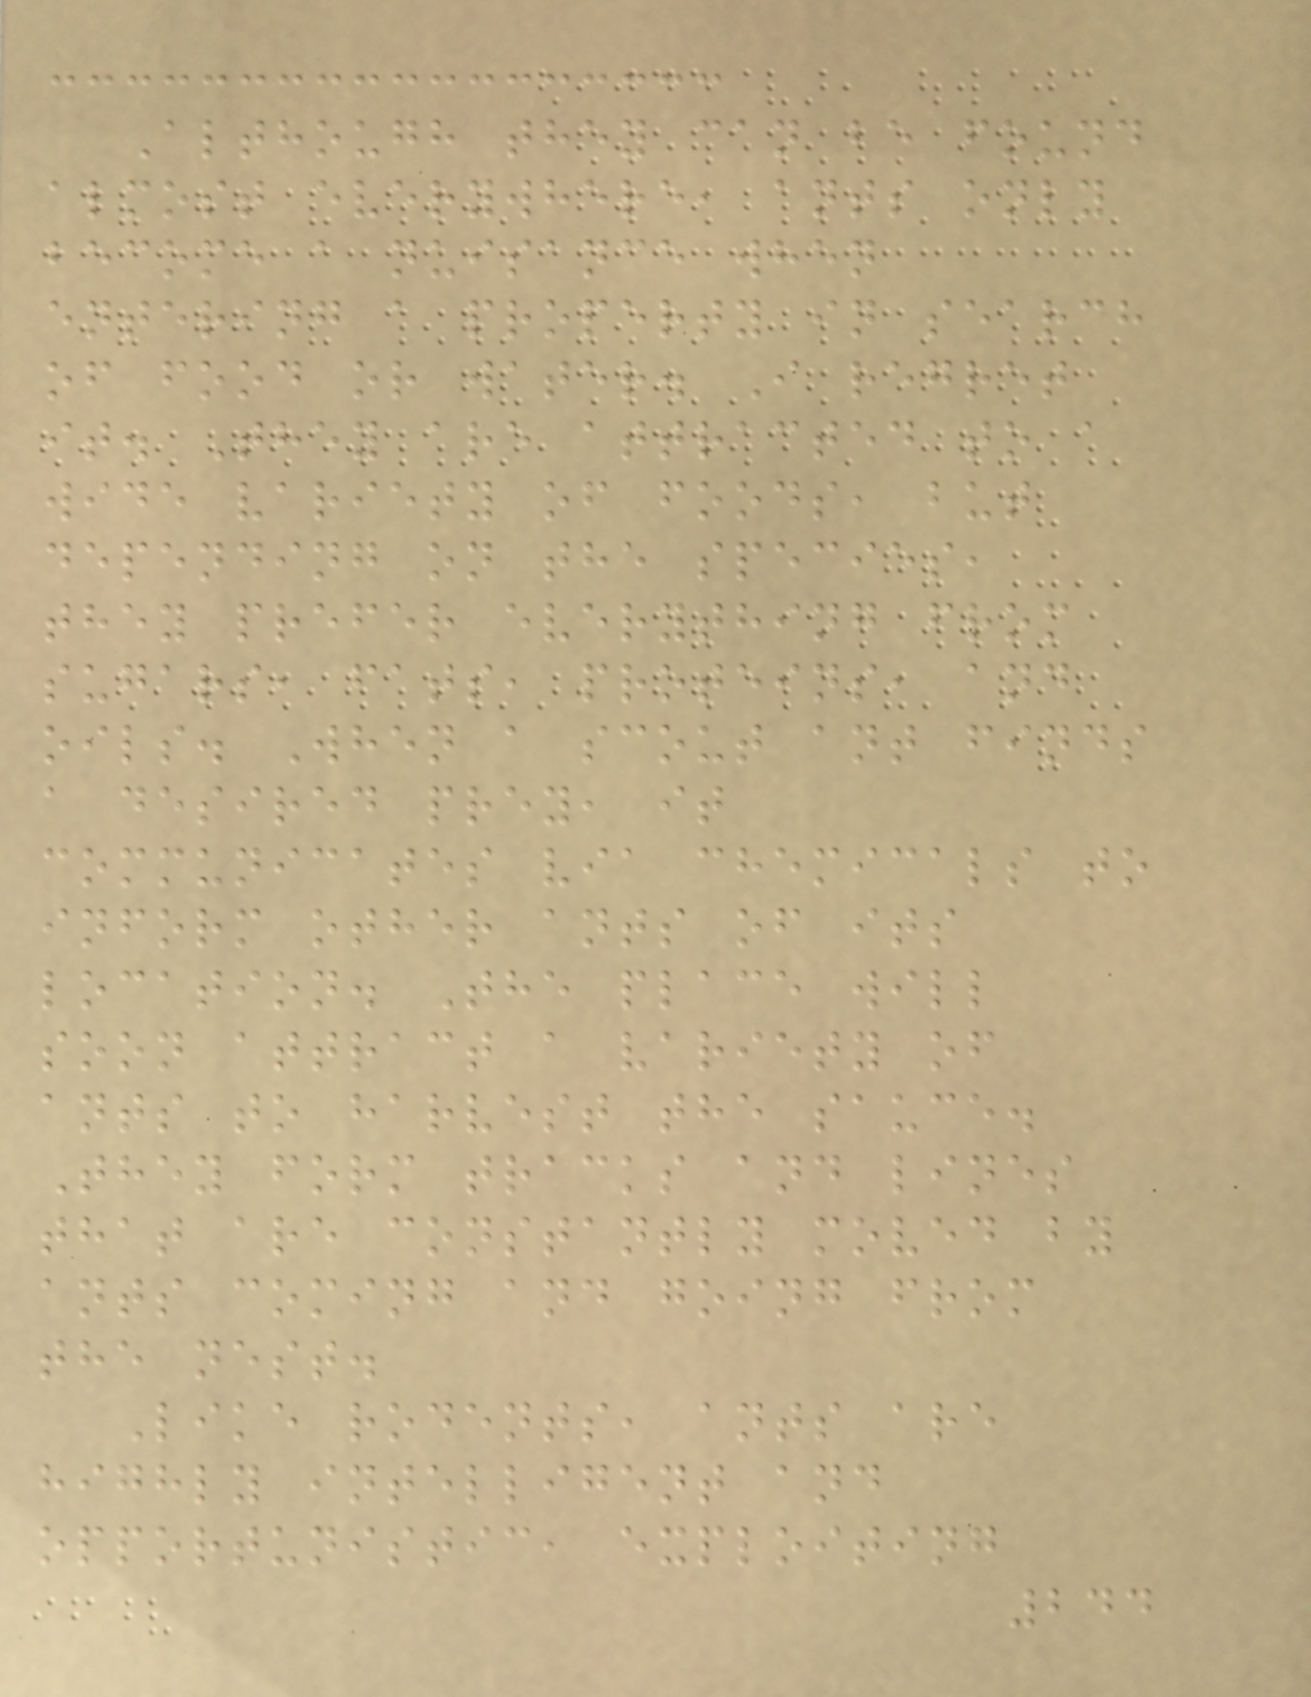Although they can be found
almost everywhere, ants only
become a nuisance when
entering a property in search
of food or water. I regret
it. They are attracted to a
wide variety of foods, but
depending on the species,
they prefer everything from
sugars, fats, proteins, and
oils. When a scout ant finds
a desired prey, it
communicates via chemicals to
inform other ants of its
location. The place will
soon attract a variety of
ants to harvest the sauce.
They form tracks and lines
that are constantly moved by
ants coming and going from
the nest.
Like rodents, ants are
highly intelligent and
opportunistic, exploiting
244
